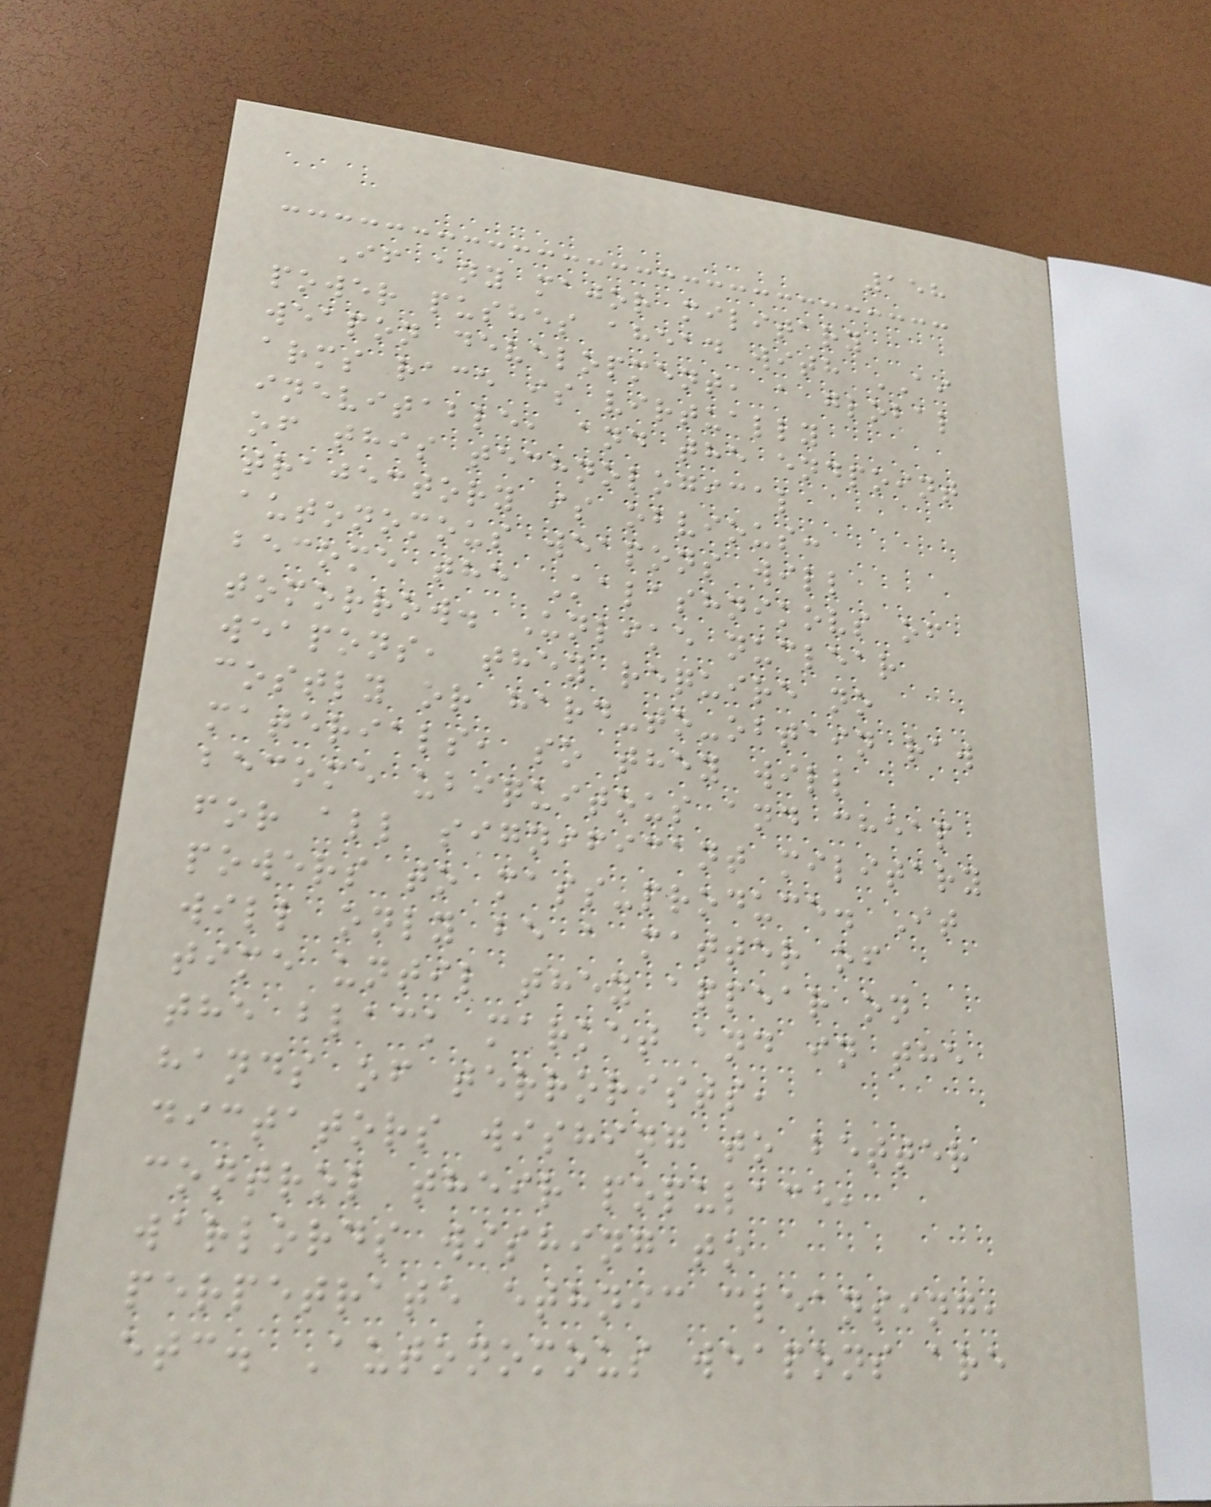158
If any major military
power pushes ahead with AI
weapon development, a global
arms race is virtually
inevitable, and the endpoint
of this technological
trajectory is obvious:
autonomous weapons will
become the Kalashnikovs of
tomorrow. Unlike nuclear
weapons, they require no
costly or hard-to-obtain raw
materials, so they will
become ubiquitous and cheap
for all significant military
powers to mass-produce. It
will only be a matter of
time until they appear on
the black market and in the
hands of terrorists,
dictators wishing to better
control their populace,
warlords wishing to
perpetrate ethnic cleansing,
etc. Autonomous weapons are
